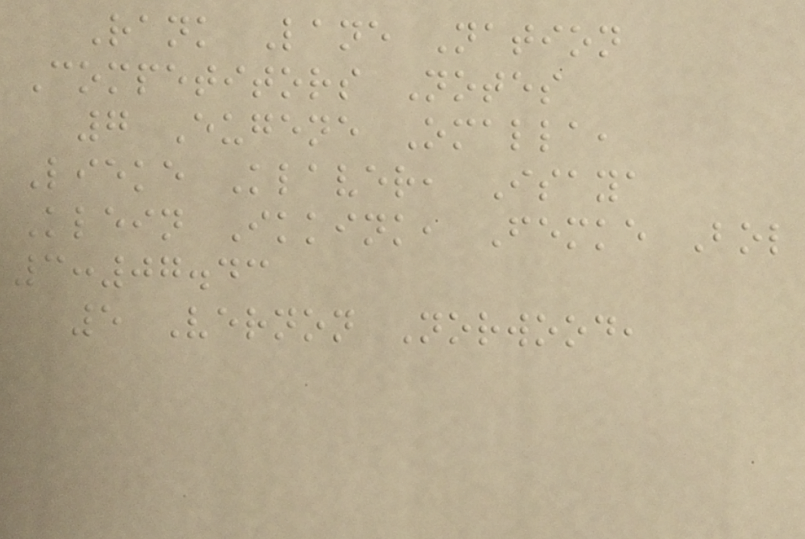Rank Lane Nation
Competitors Notes
7 Eugene Omalla,
Lieke Klaver, Isaya
Klein Ikkink, Femke Bol
3:07.43
5 Vernon Norwood,
